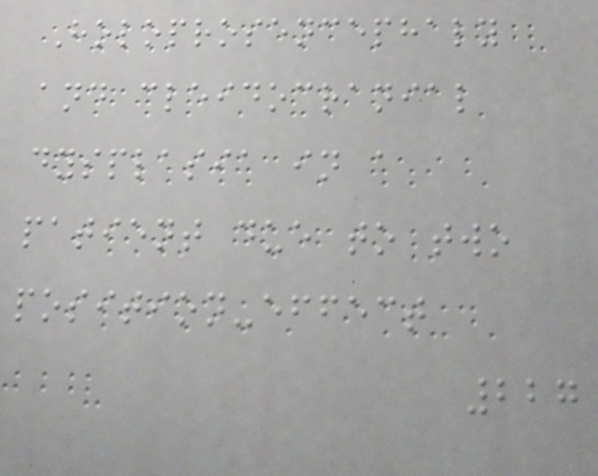Holoprosencephaly
and cleidocranial
dysplasia in a
patient due to two
position-effect
227
